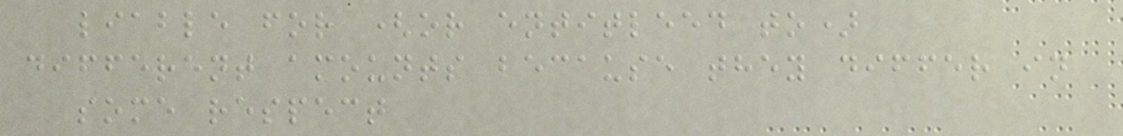liable for (or entitleed to)
different amounts because they differ in
some respect
